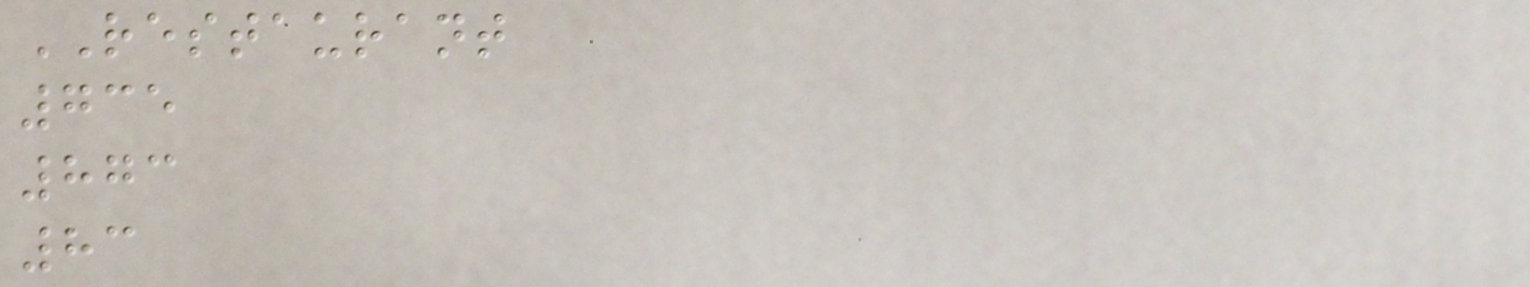RESTAURANT
735
873
83
